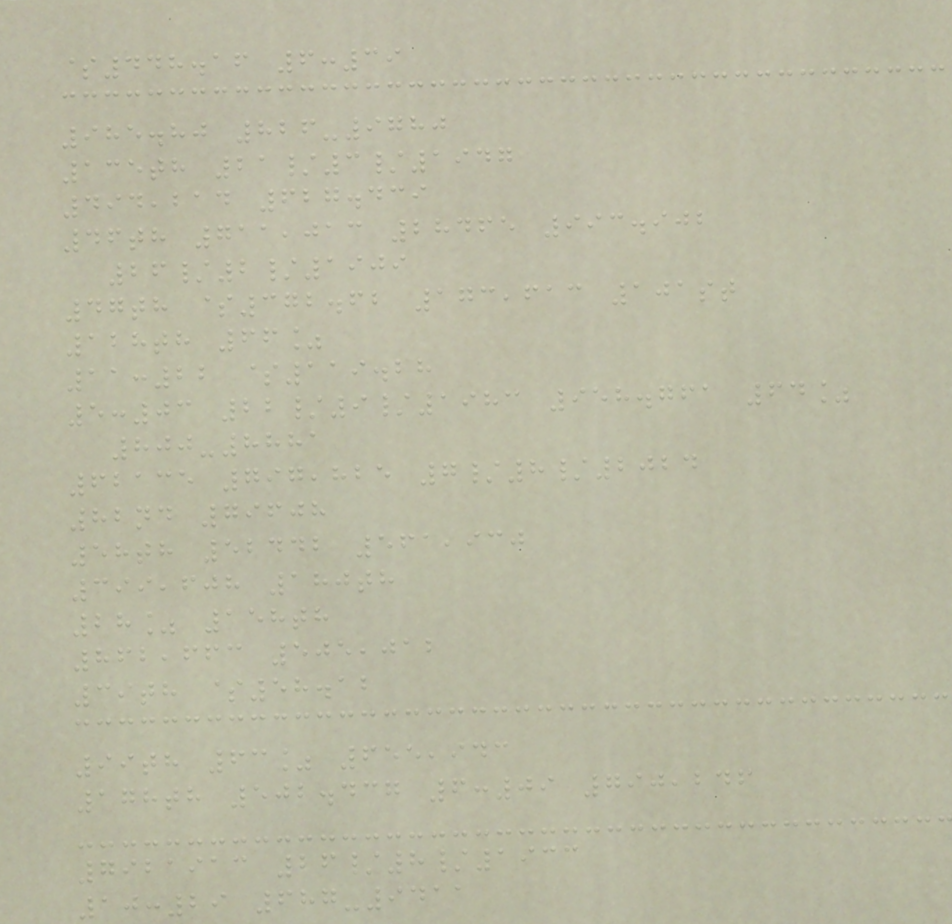$448.16 6:39
985.80 826-9780
135th 21/3/1947
494,214 627.439
46th 711,013 28465 993.902
26/2/1909
47th $372.62 173,613 101st
128th 66%
11:22 $119.28
5:03 22/9/1983 958.761 64%
800-8881
62135 797,825 7/8/2024
82nd 79608
58th 52442 561,930
399,608 180th
28% 158th
862,663 505,012
39th $58.12
99th 63% 655,943
178th 502.437 6:09 790,246
7921913 26/8/1933
10:29 687-9411
